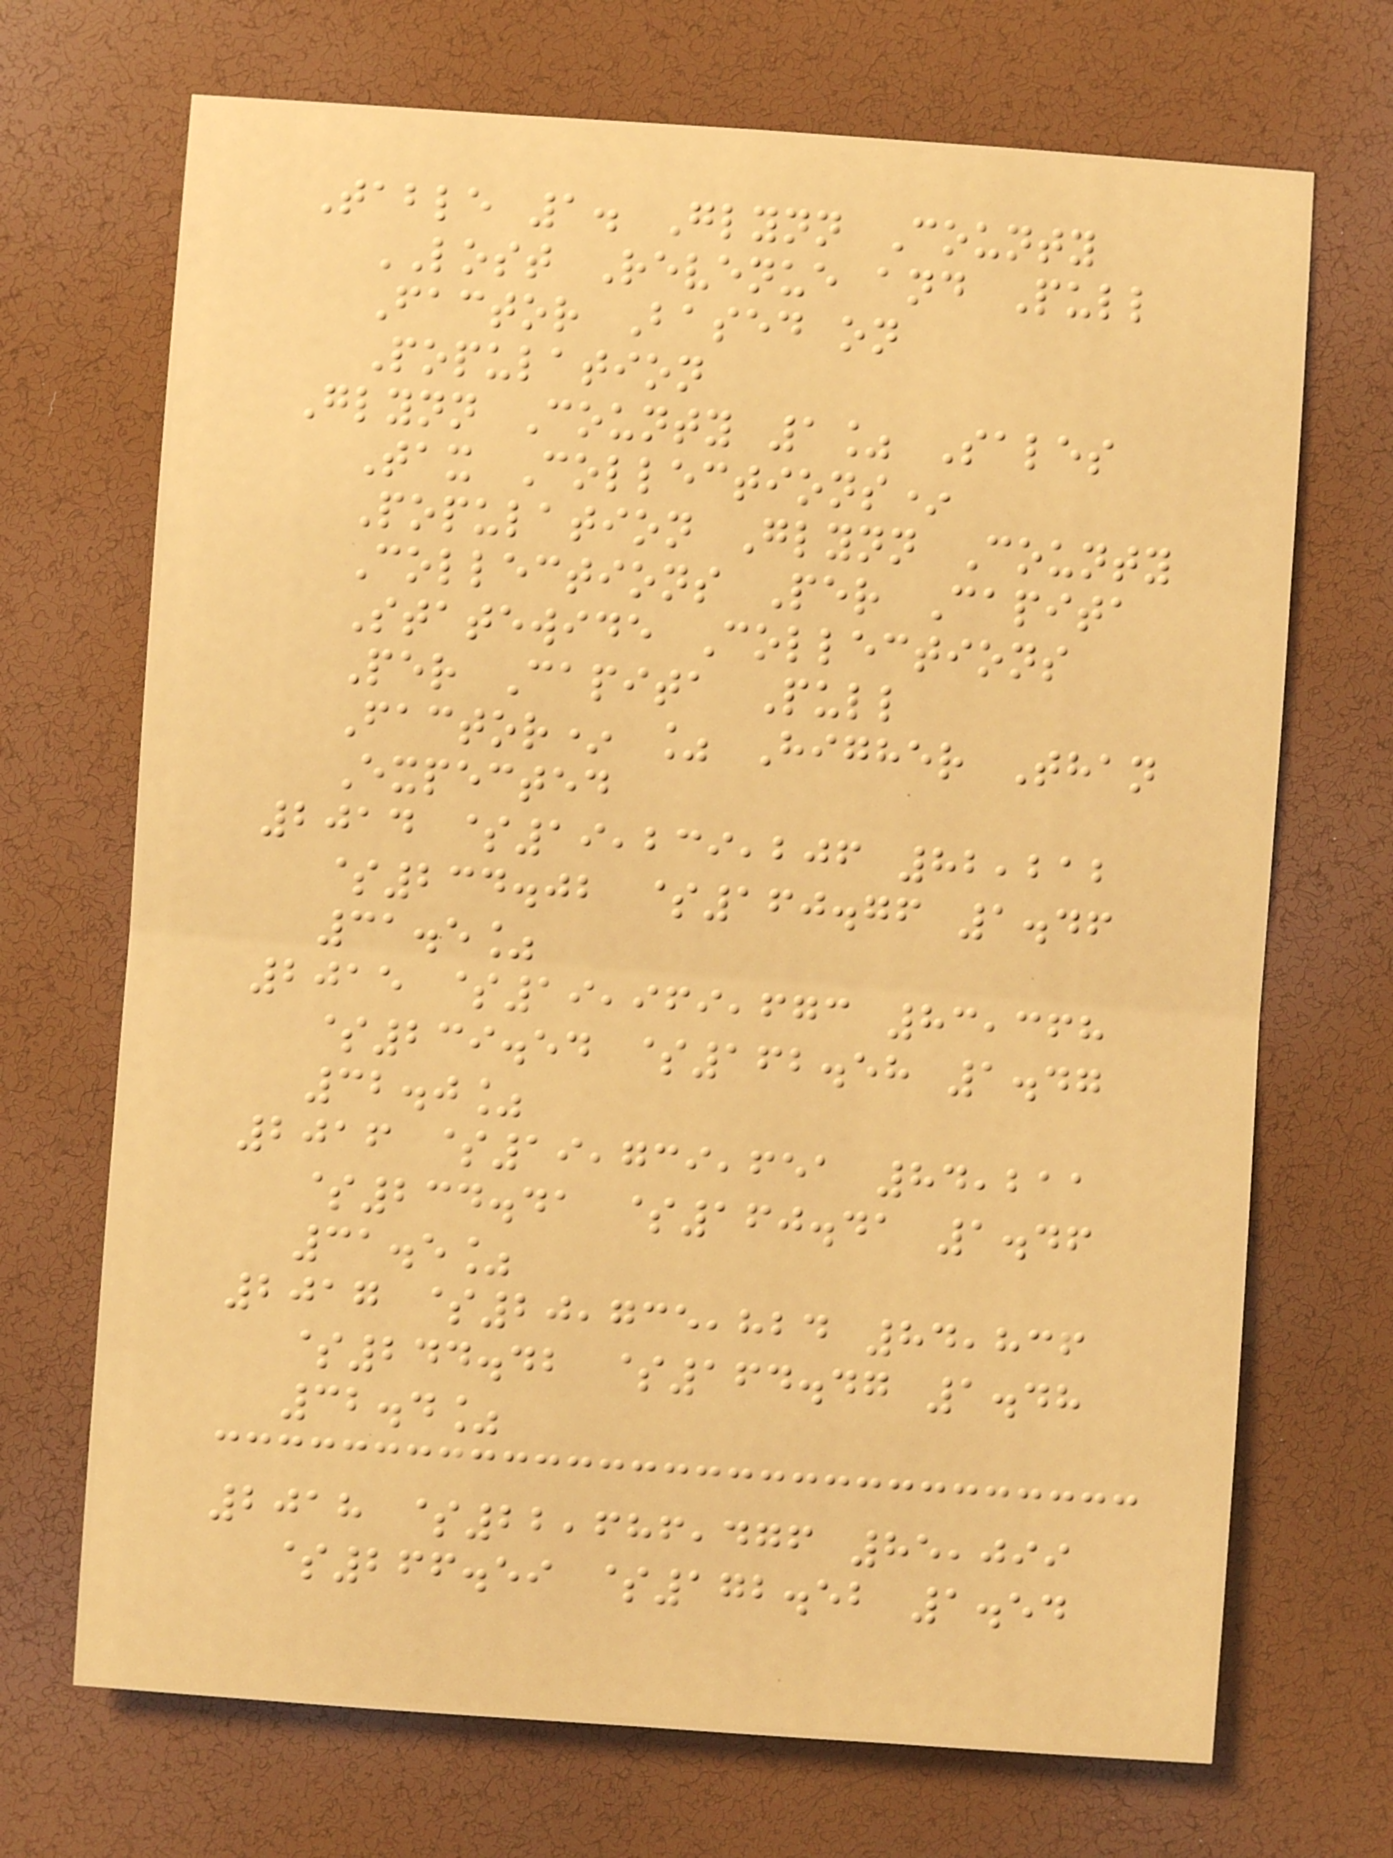Table 1. Glynn County
LOST Revenue and Pull
Factor Based on
Population
Glynn County 1% Sales
Tax Collections*
Population Glynn County
Collections Per Capita
Statewide Collections
Per Capita Pull
Factor* % Higher Than
Expected
2014 $19,239,206 82,212
$234.02 $160.76 1.46
31.5%
2015 $19,969,673 83,368
$239.54 $162.58 1.47
32.0%
2016 $19,739,651 84,211
$234.41 $160.41 1.46
31.5%
2017 $20,735,824 84,836
$244.42 $164.47 1.48
32.4%
2018 $22,686,476 85,099
$266.59 $172.52 1.54
